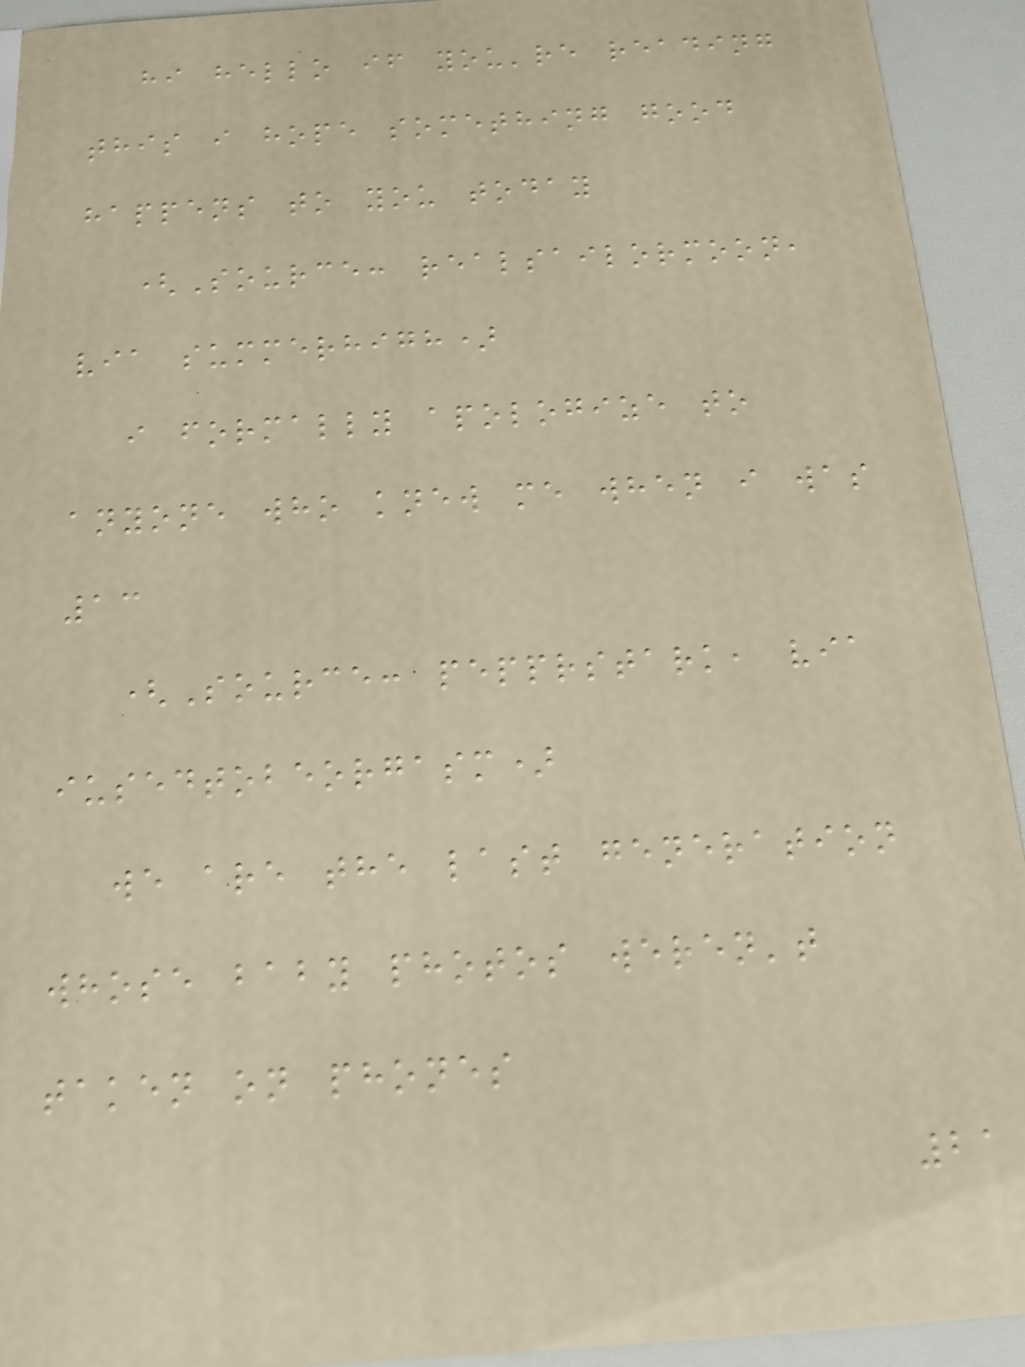hi hello if you're reading
this i hope something good
happens to you today
(Source: realsailormoon,
via summerhigh)
i formally apologize to
anyone who knew me when i was
13
(Source: pepprstark, via
iusedtobeorgasm)
we are the last generation
whose baby photos weren't
taken on phones
21
